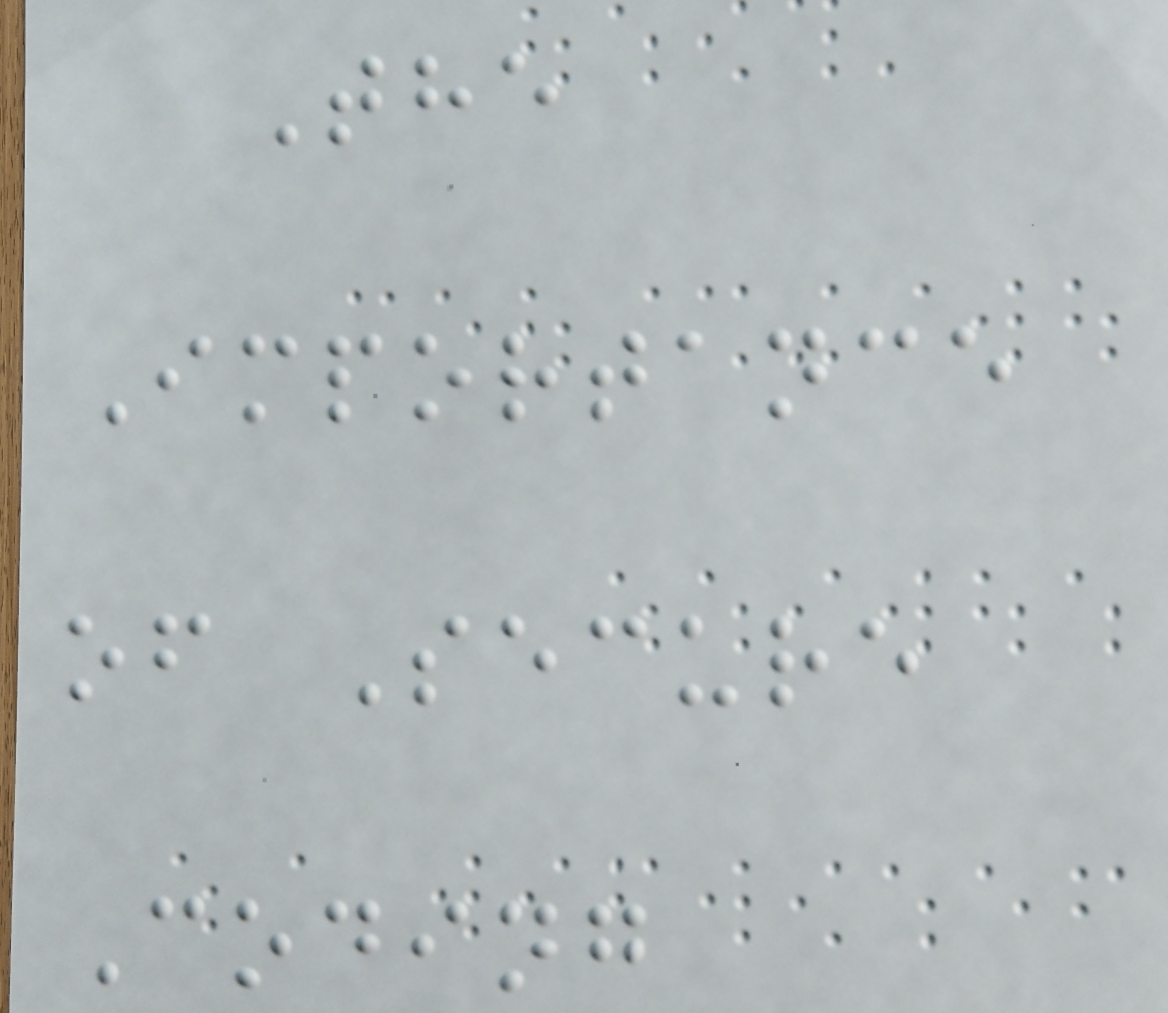The
Importance
of Secure
Coding
